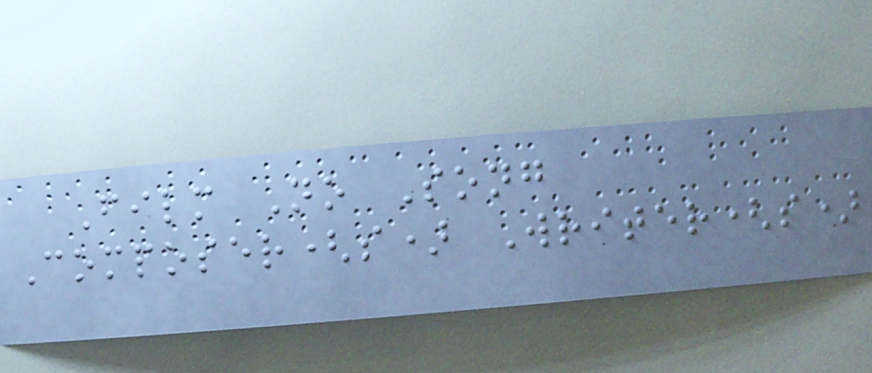Film No Song
Composer(s) Writer(s)
